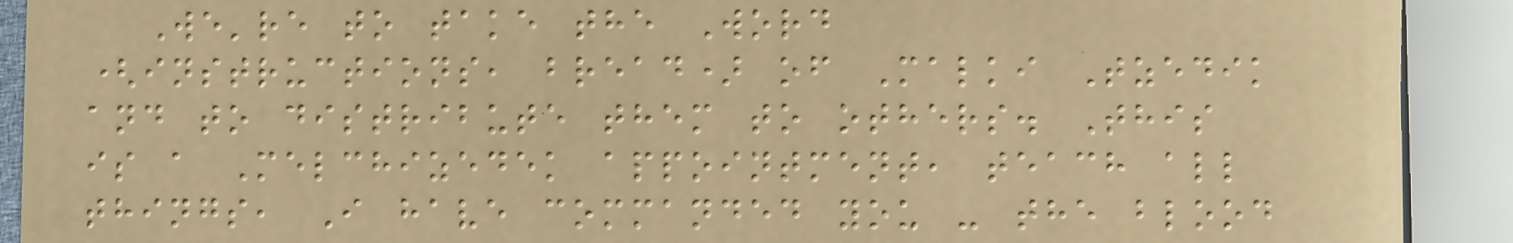We're to take the Word
(instructions, bread) of Malki Tzedik
and to distribute them to others. This
is a Melchizedek appointment, teach all
things, I have commanded you - the blood
